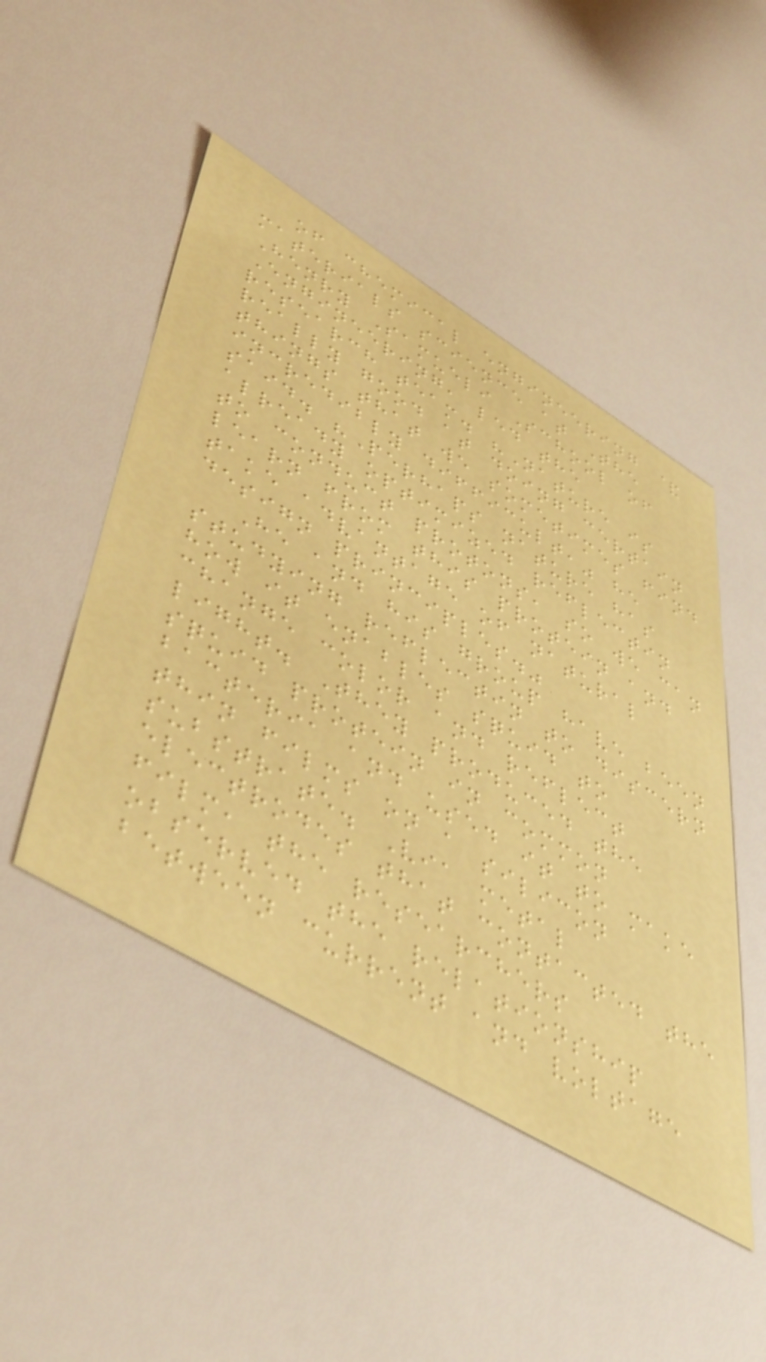of chemical engineering &
materials science at The
Henry Samueli School of
Engineering, led the
research team. "Nature is
really good at doing certain
things that we sometimes find
incredibly difficult," he
said. "Perhaps nature has
already optimized reflectin
to conduct protons, so we can
learn from this protein and
take advantage of natural
design principles."
He and his group have been
studying reflectin to discern
how it enables squid to
change color and reflect
light. They produced the
squid protein in common
bacteria and used it to make
thin films on a silicon
substrate. Via metal
electrodes that contacted the
film, the researchers
observed the relationship
between current and voltage
